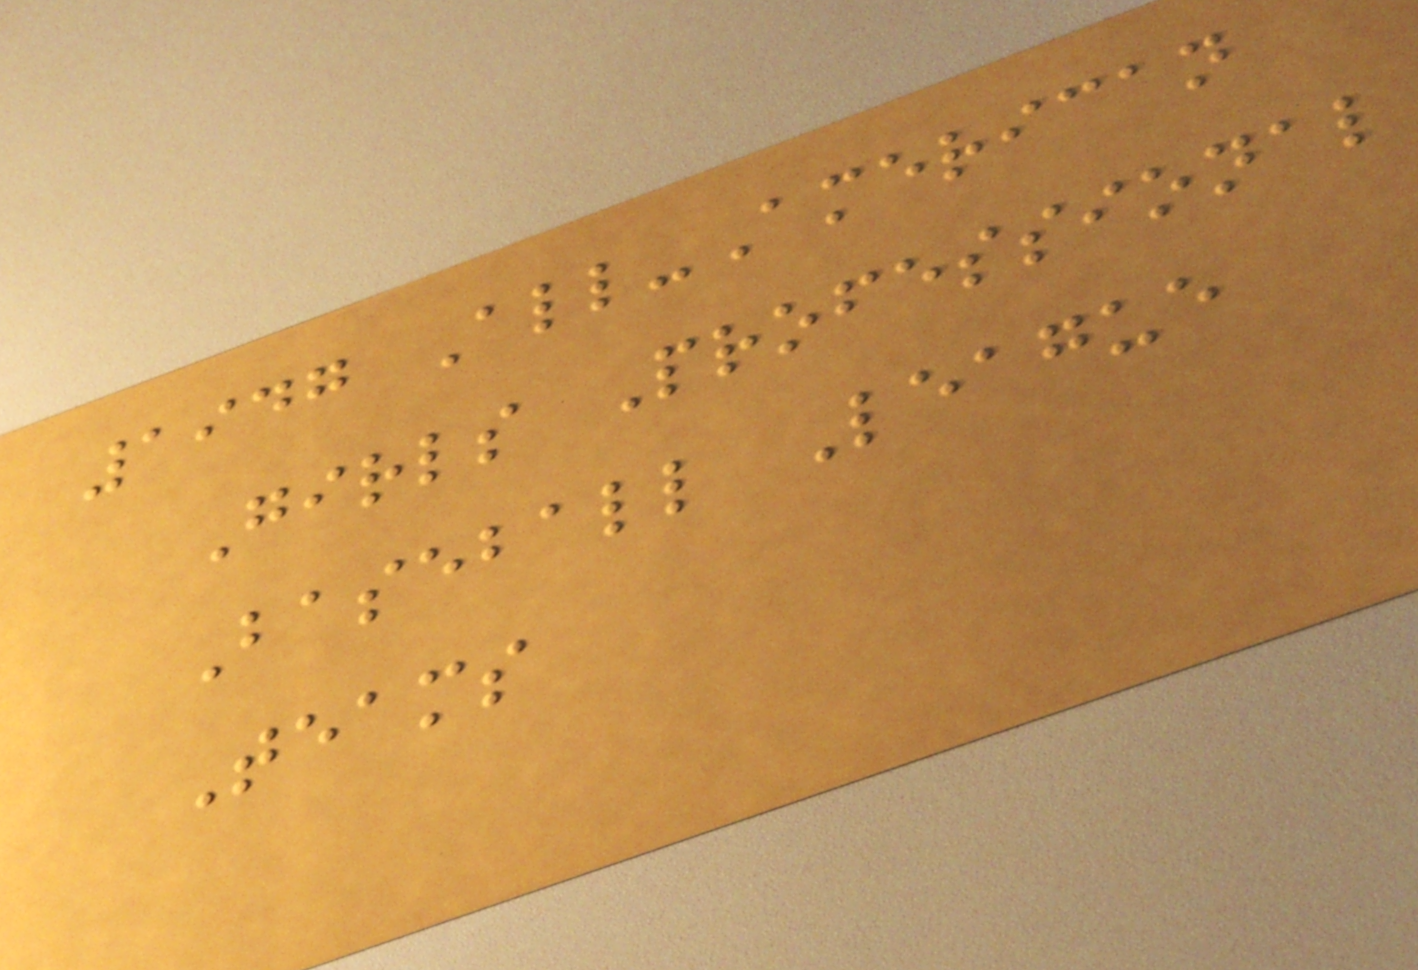1947 All-American
Girls Professional
Baseball League
Teams
